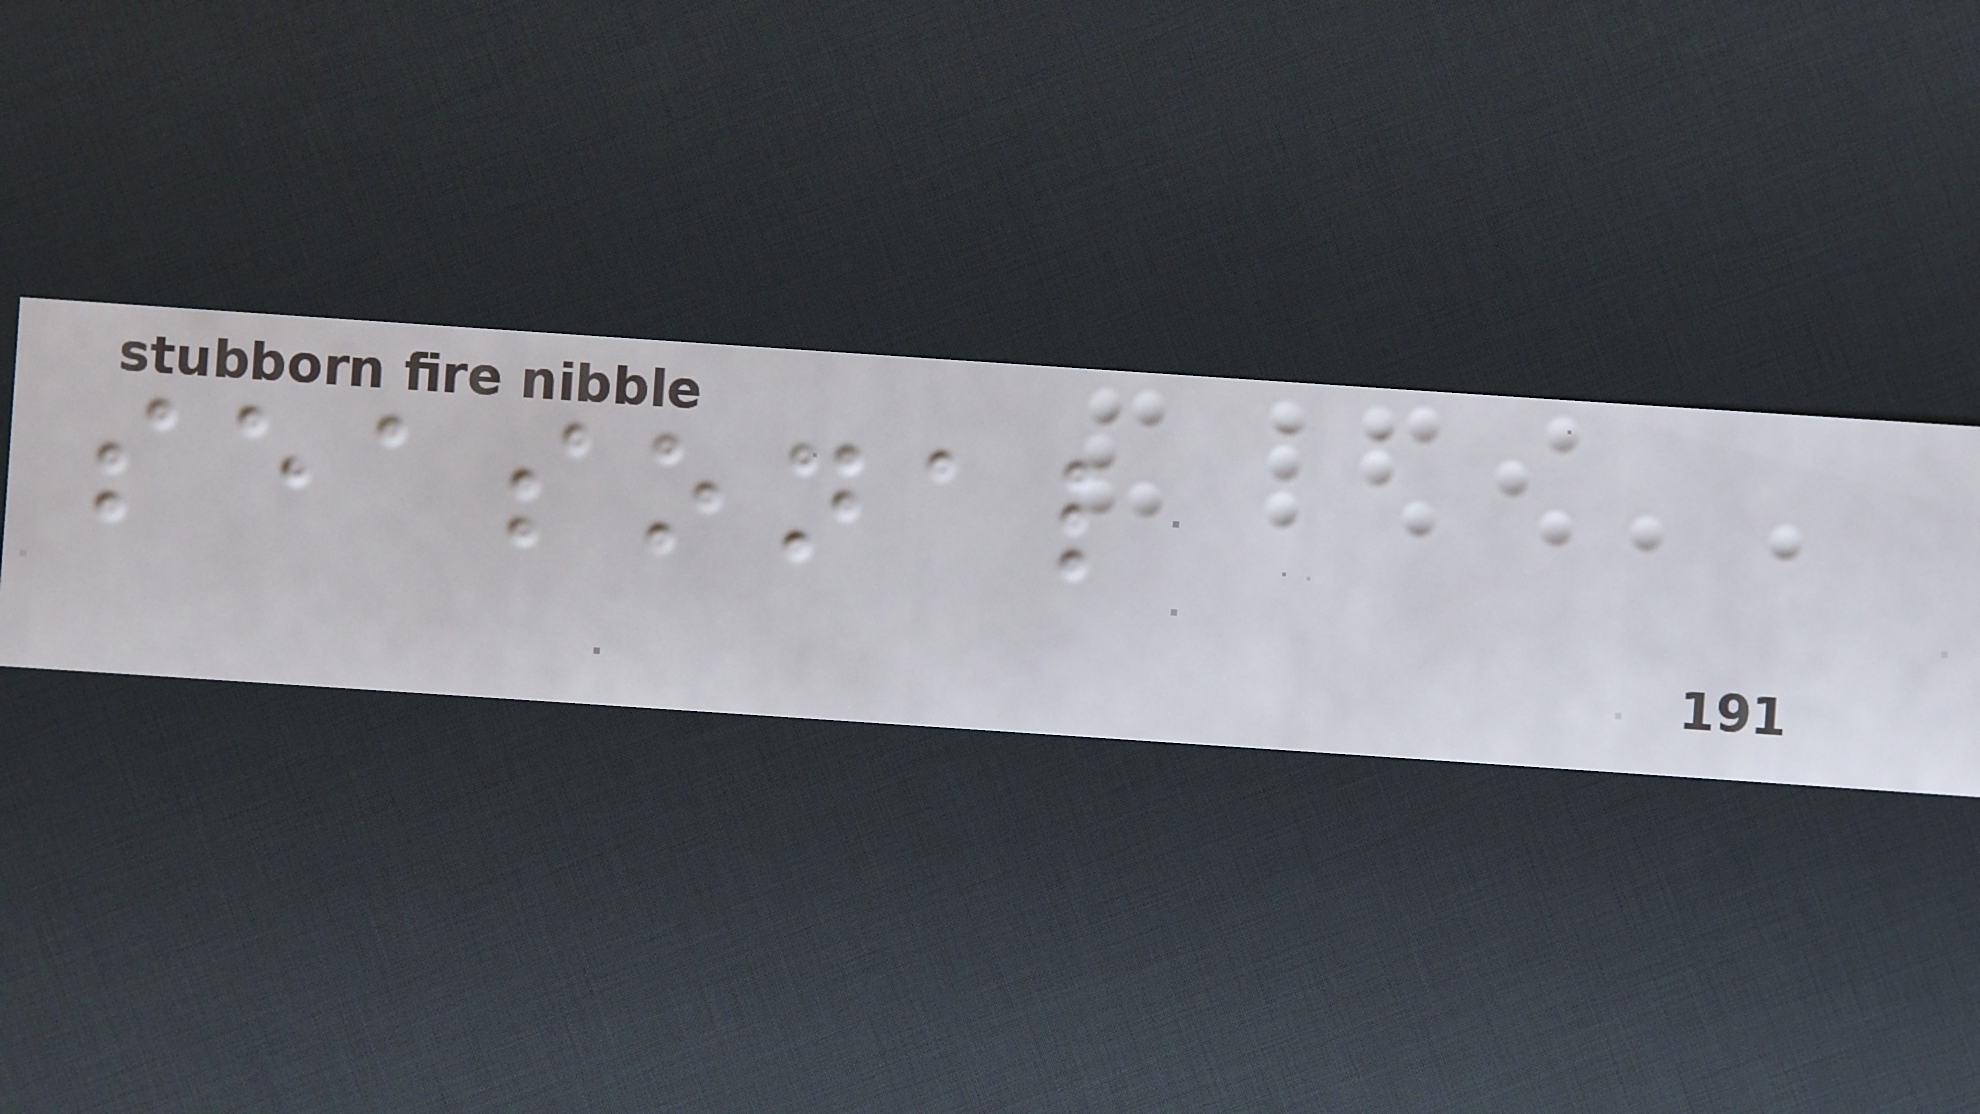seasonal
